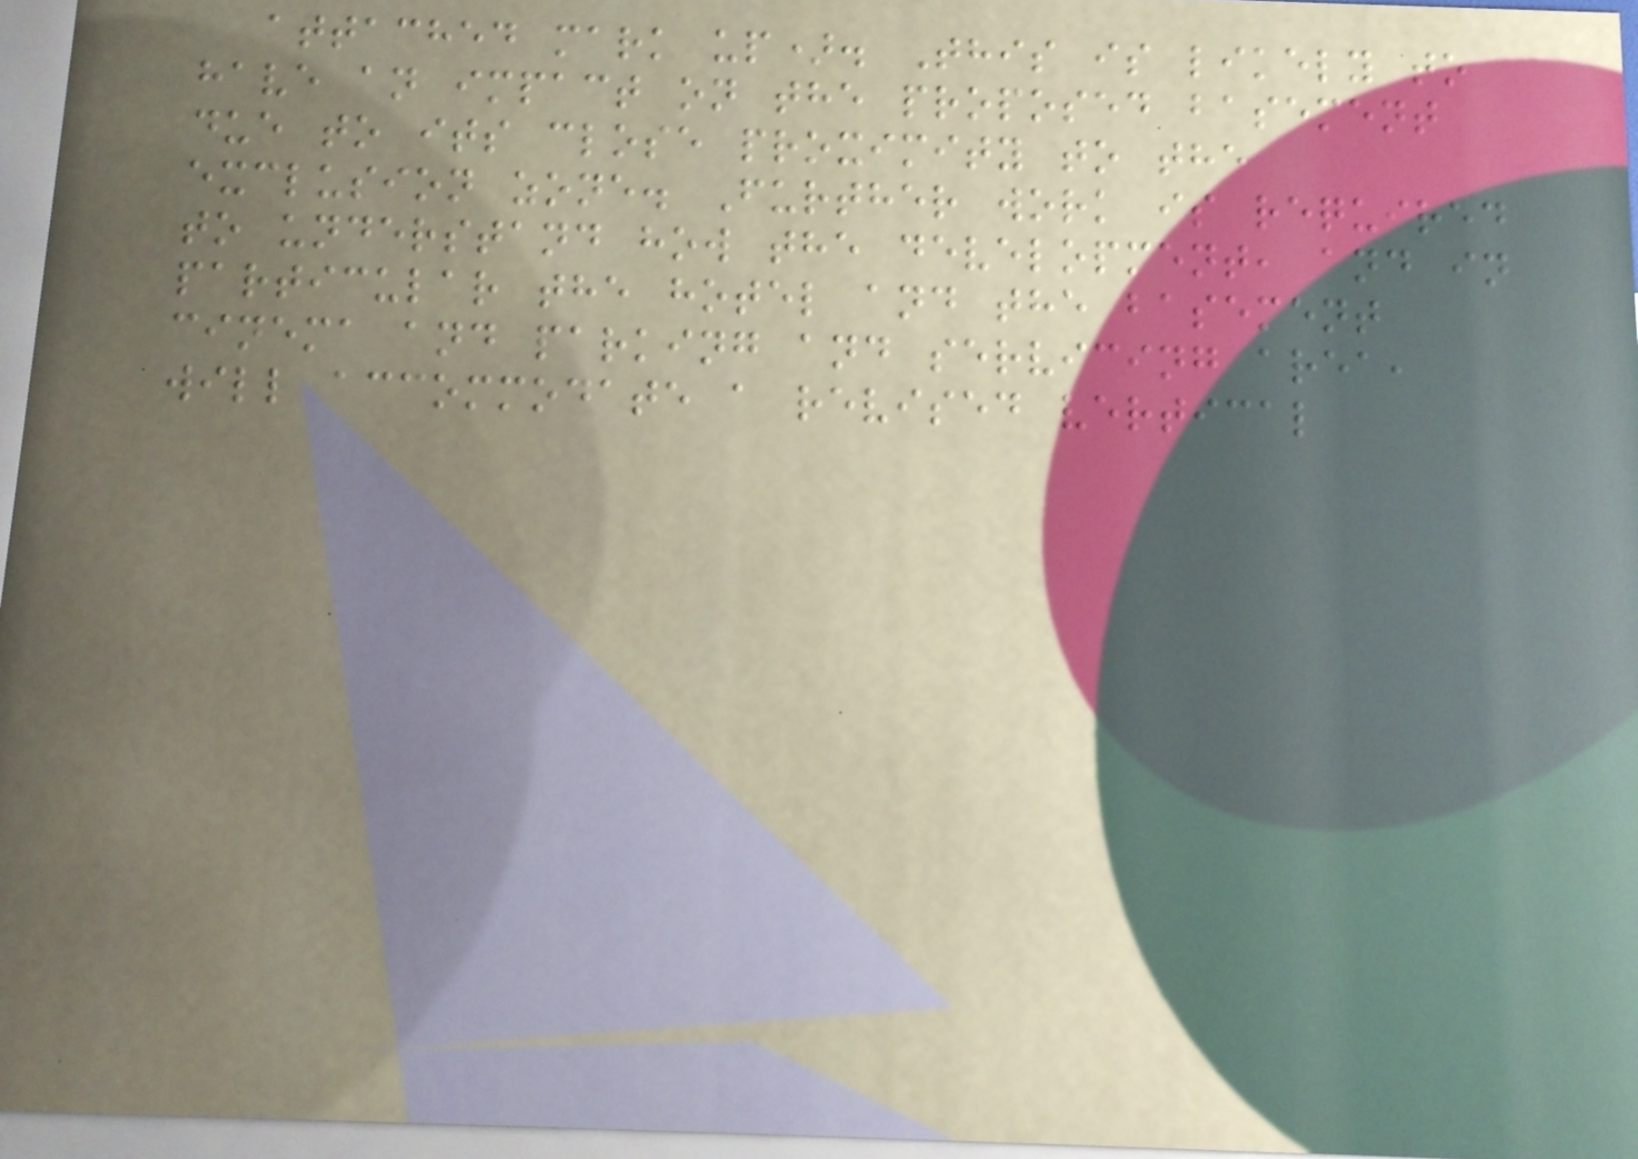attached mark up). This is likely to
have an impact on the proposed basement
due to its close proximity to the
exclusion zone. Further work is required
to understand how the development, and in
particular the hotel and the basement
cinema and parking and servicing area,
will accommodate a revised vertical
